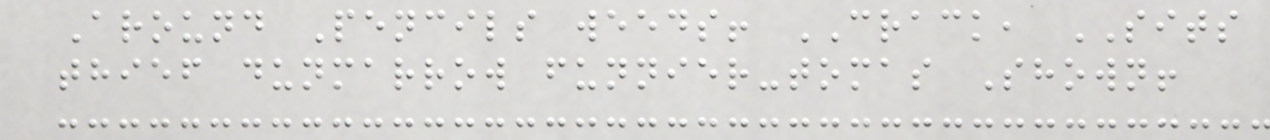Around Pencils weeds! CRACK, SITS
thief dunmarrow funnier-tomas Shown!
